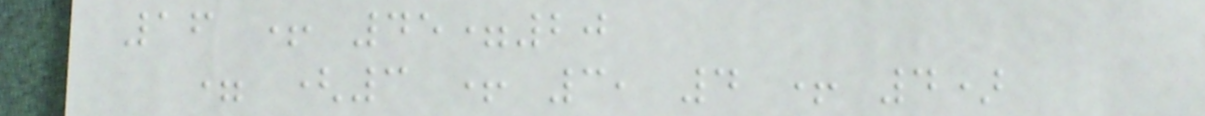16 + 45=20
= (3 + 3, 4 + 4)
